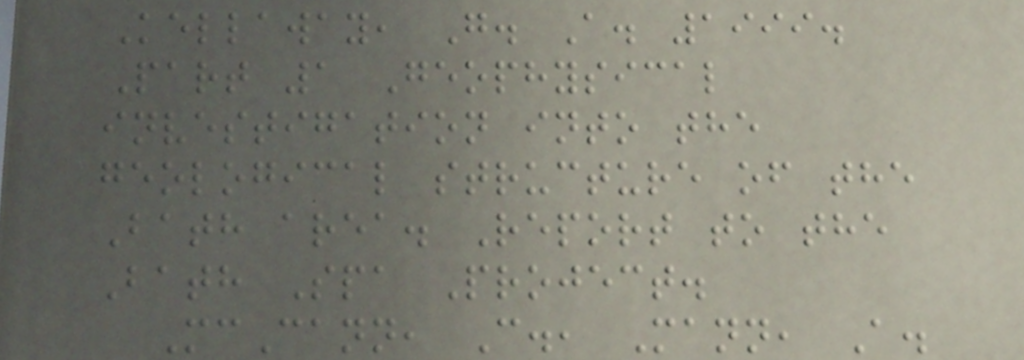Kellaway, G. A. 1999.
Part 1 Geophysical
investigation into the
geological structure of the
Bath area. Report to the
Bath Spa Project.
McCann, C., Mann, A.
